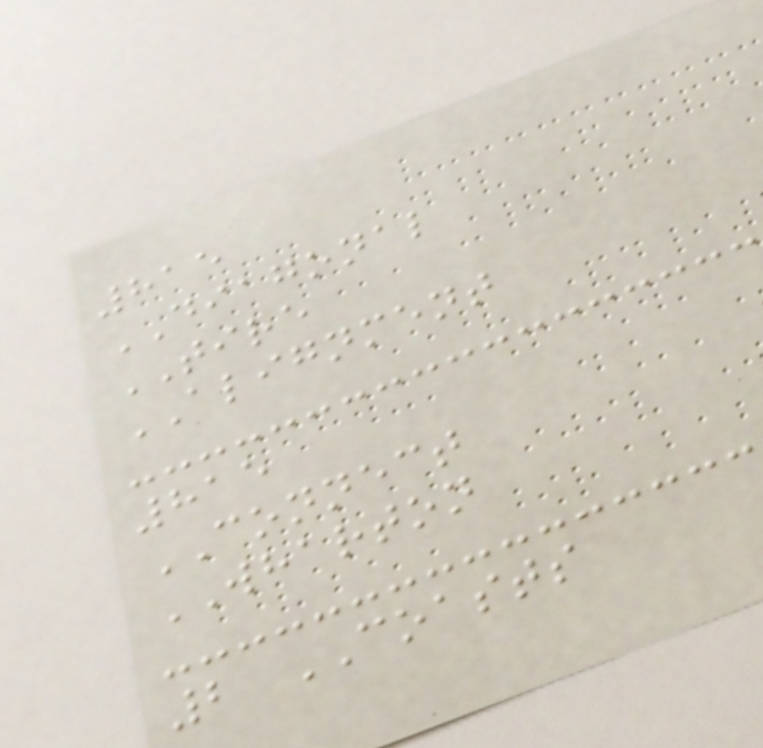815
DIAGONAL
TIRE
ALIGNMENT
815
CONNECT
WHARTON
2 COASTS
